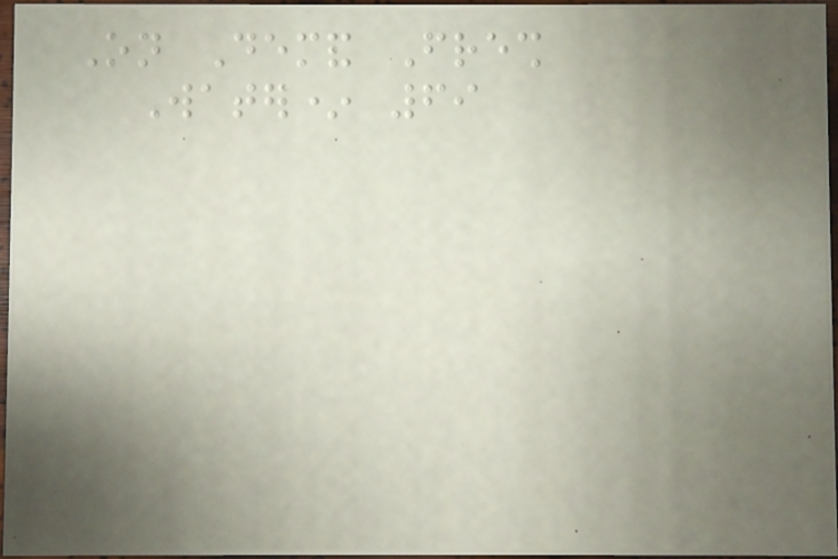On Demand Fresh
Water* 69
